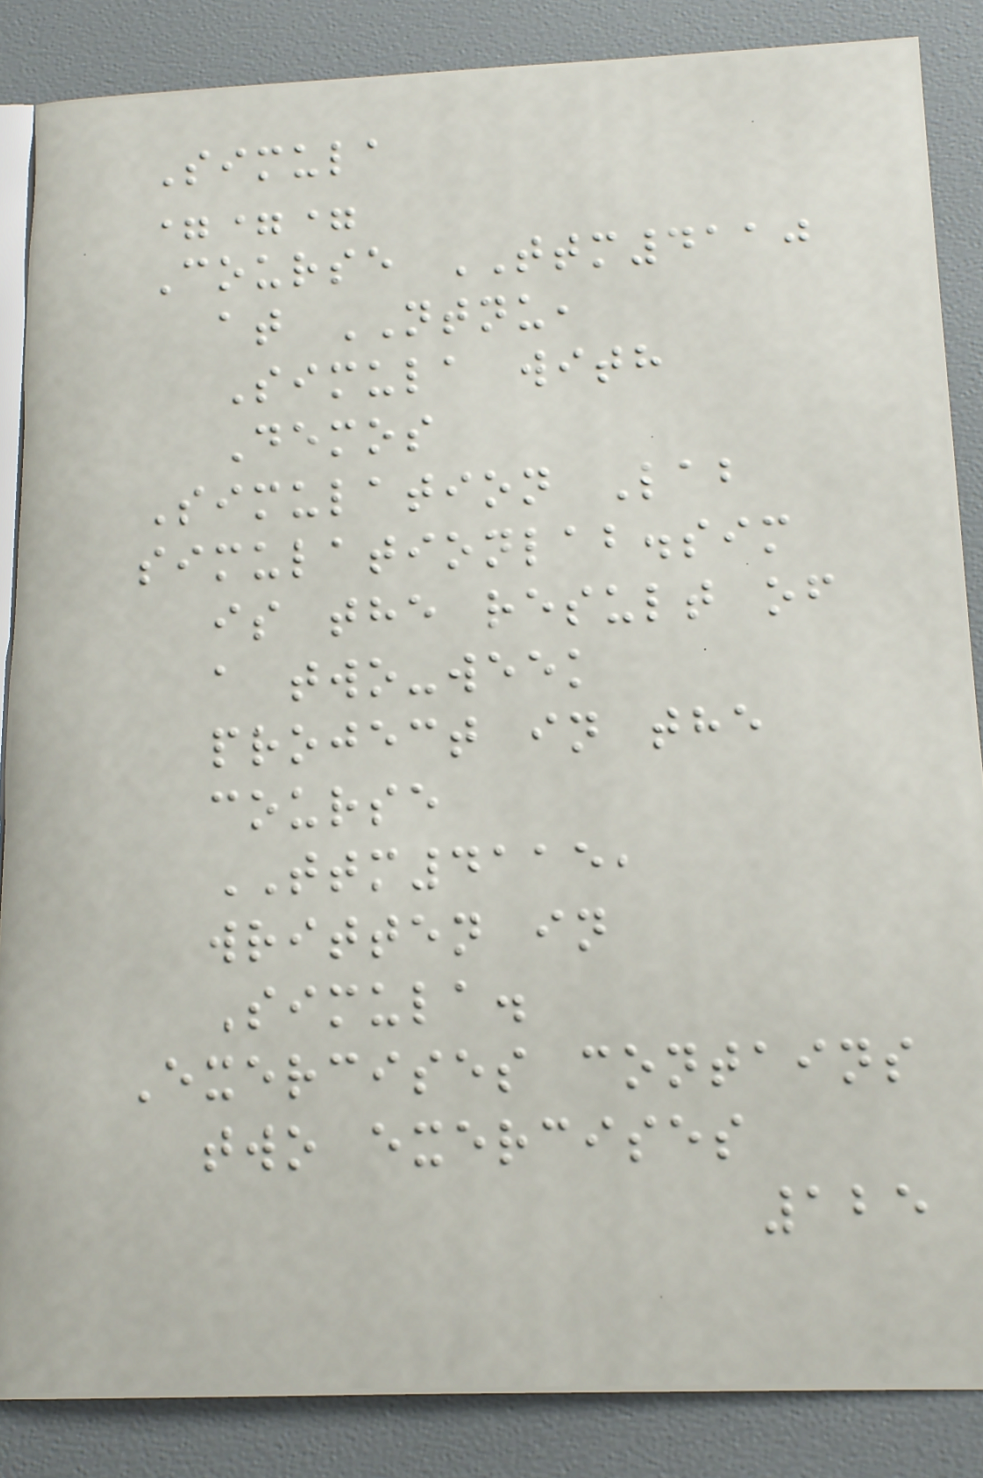Simula
===
Course TTM4110
at NTNU,
Simula with
Demos
Simulation Lab
simulationlab.sim
is the result of
a two-week
project in the
course
TTM4115,
written in
Simula.
Exercises contains
two exercises
125
